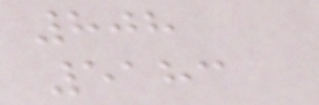808
5183
